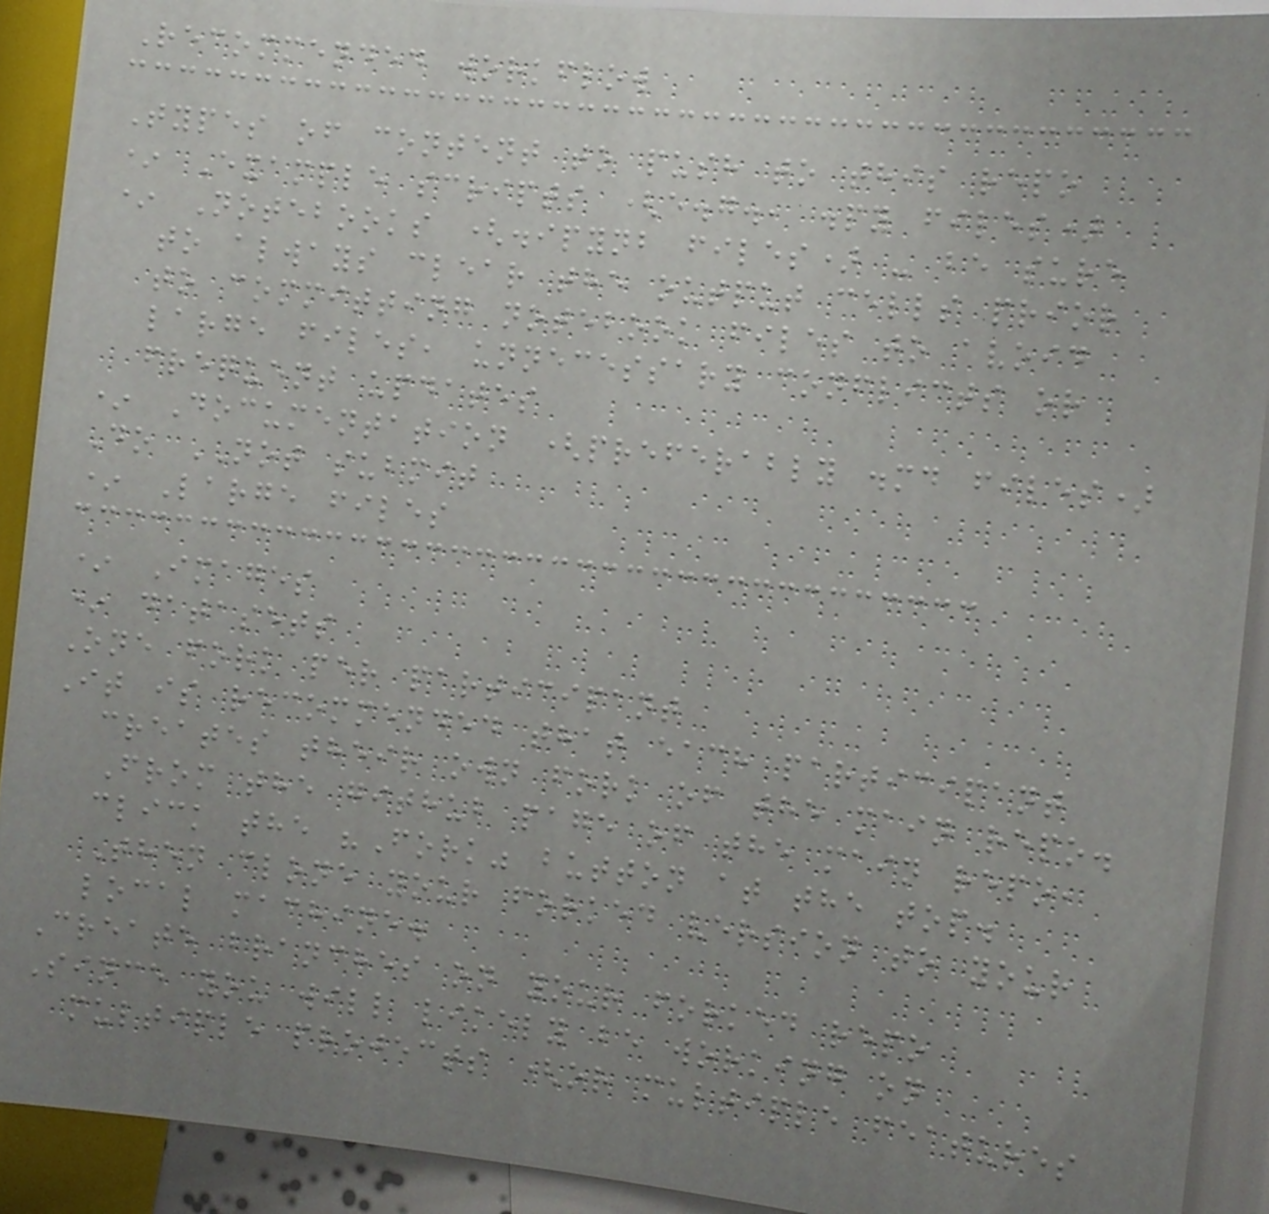Recommended workflow
Types of content to push to this repo
* Example scripts (e.g., .py files)
* Notebooks (.ipynb files) - be sure
to always clear the output cells prior
to committing notebook files to avoid
large files, unnecessary conflicts or
frequent updates
* Documentation (preferably .md files)
Do NOT submit
* Large files
* Images
* datasets
One fork per participant
It is recommended that each participant
creates their own fork of the main repo.
From the github page of the main repo,
click the "Fork" button at the top.
Then clone your forked version to your
local machine.
Create branches on your forked repo
Since you will likely be working on
multiple projects (or multiple features
